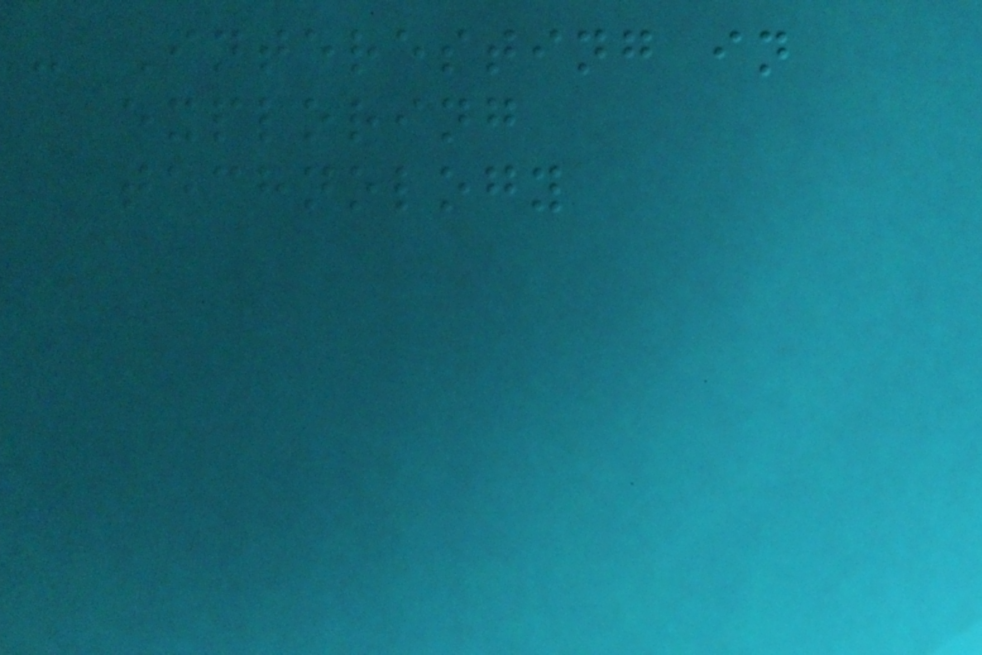- Interesting in
exploring
technology
